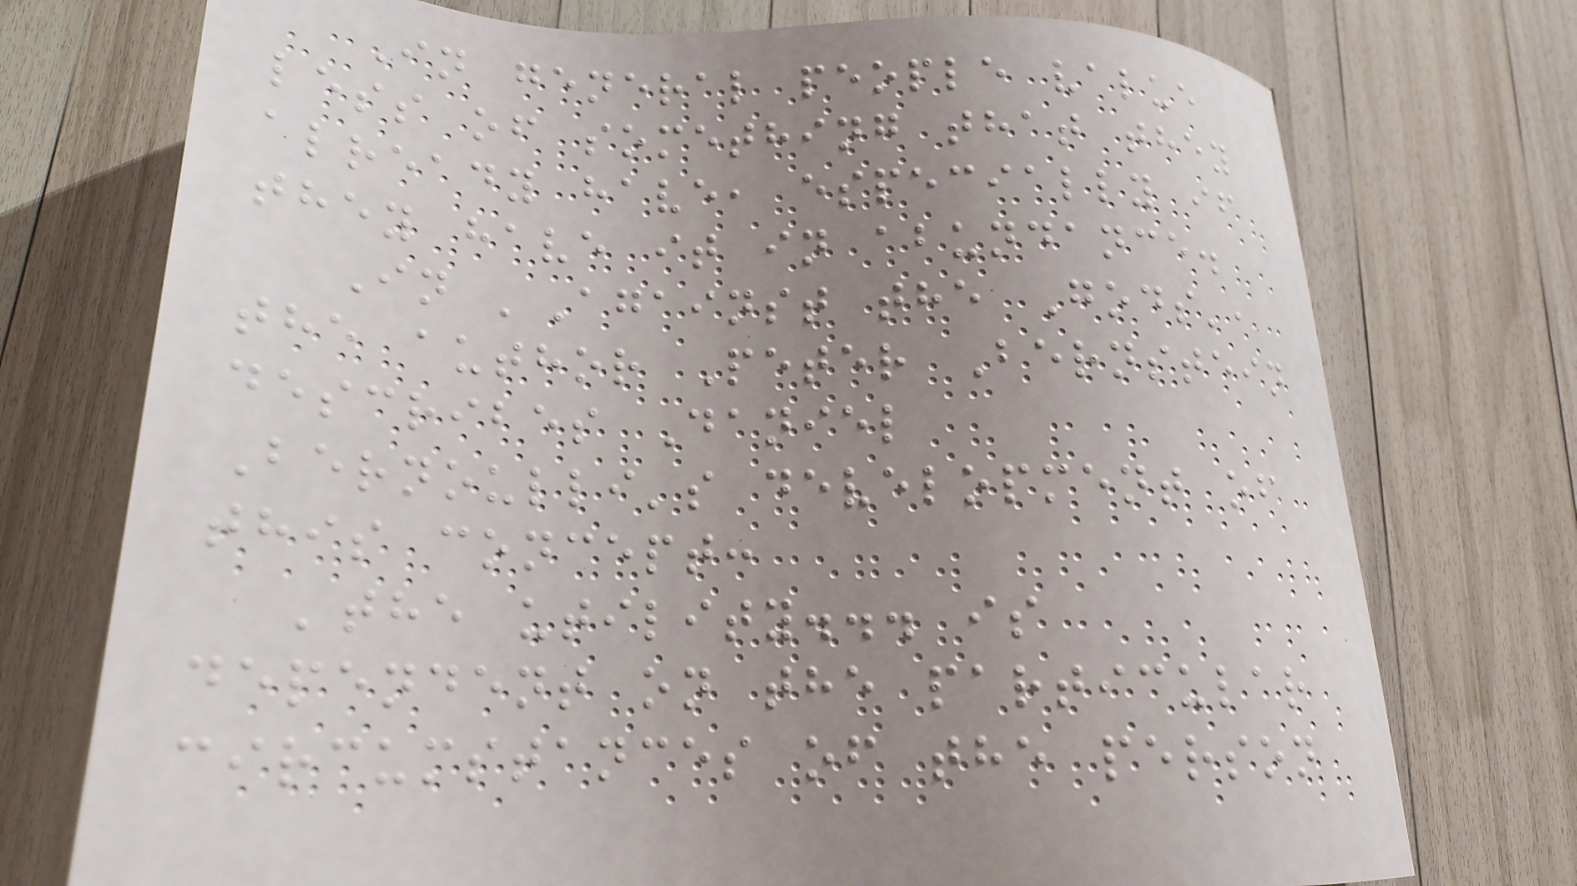In general people value
less of something that they
already have, especially if
they have it in abundance.
In 'Against the Gods',
the author Peter Bernstein
describes Daniel
Bernoulli's development of
this concept:
'the utility... is
dependent on the particular
circumstances of the person
